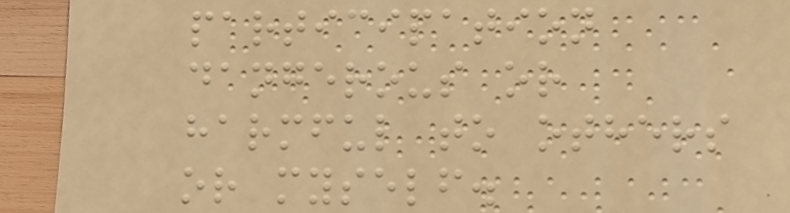participation
dangerous or
harmful to others
or myself.
